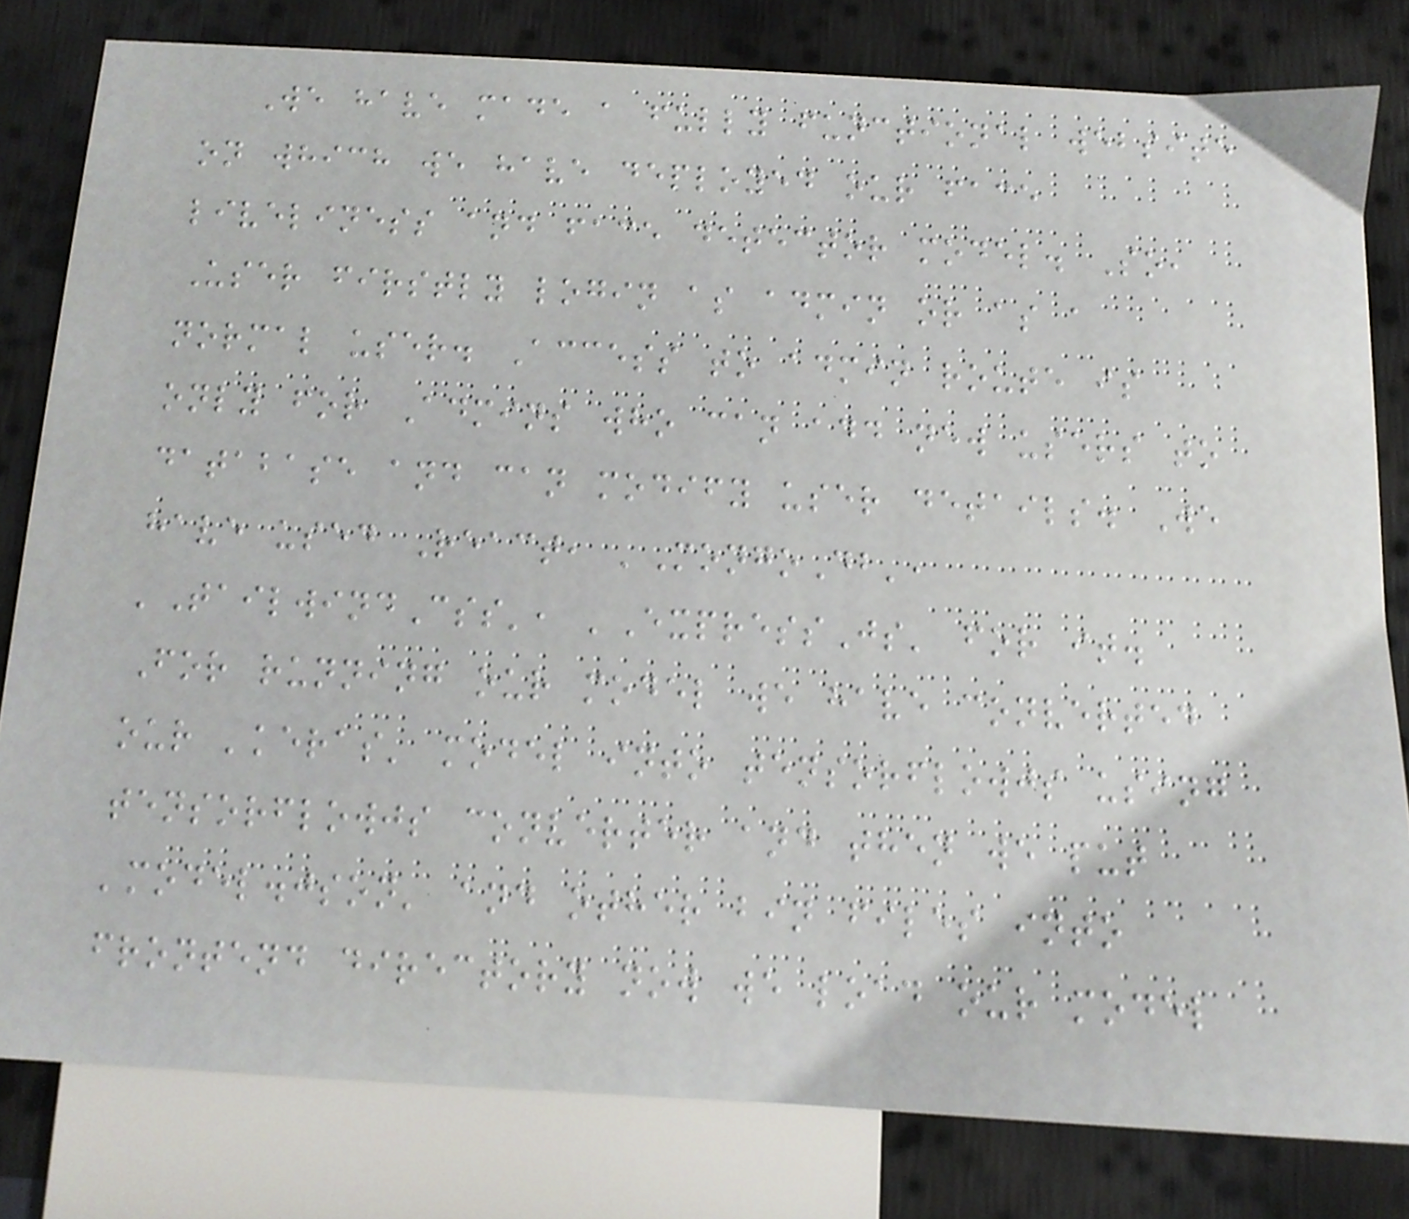We have made a fully functional website
on which we have deployed our face
liveliness and face detector model. So,
User firstly login as admin or as a
normal user. Access to admin route is
only for Admins who can add new users to
database and can modify user details. We
have used React, 'MongoDb',
'TailwindCss', 'ExpressJs' for it.
For running our model we have converted
our 'keras' model into tensorflowjs using
tensorflowjs converter and then we put
'model.json' and other bin files into
frontend directory now we load our model
